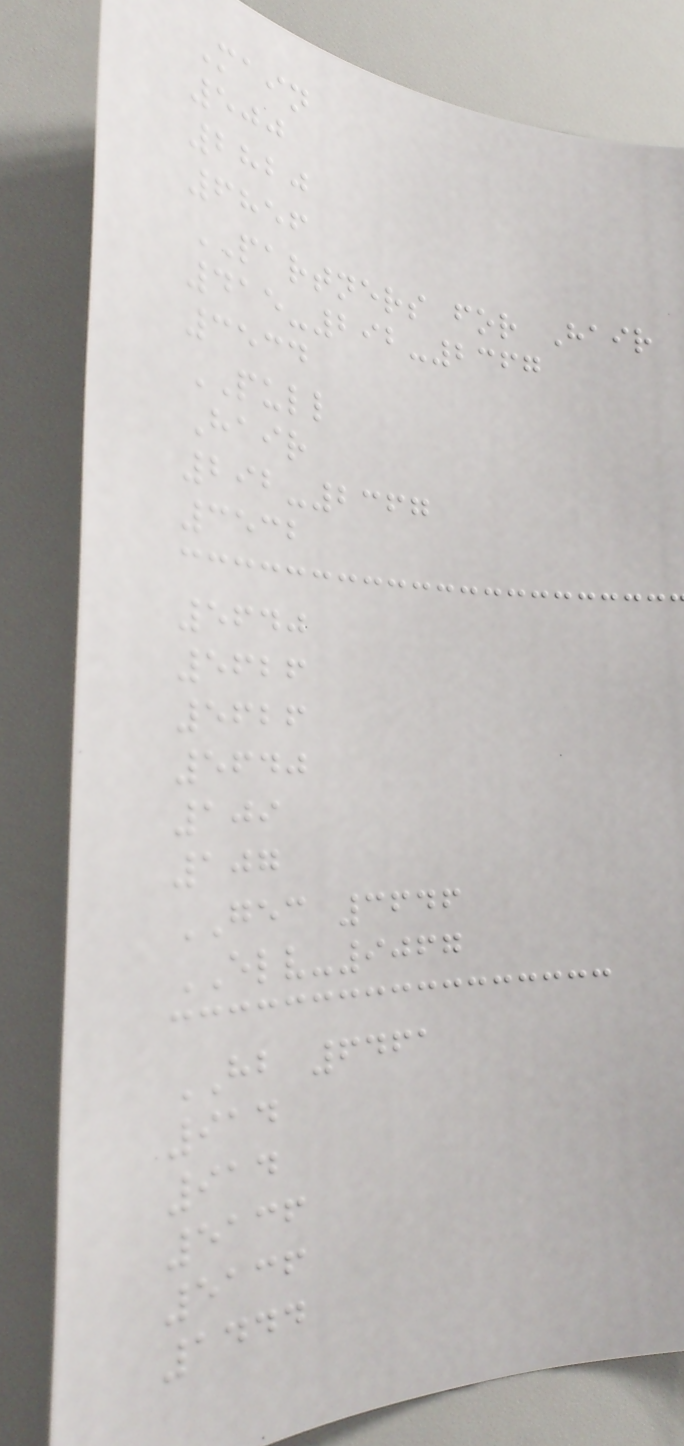Main
500
2820
6856
PARTNERS for Hair
415-292-2367
3534
PULL
Hair
292-2367
3532
5640
5626
5626
5640
109
107
GEC 3646
ELV-9067
HB 6461
914
914
5136
5136
1444
